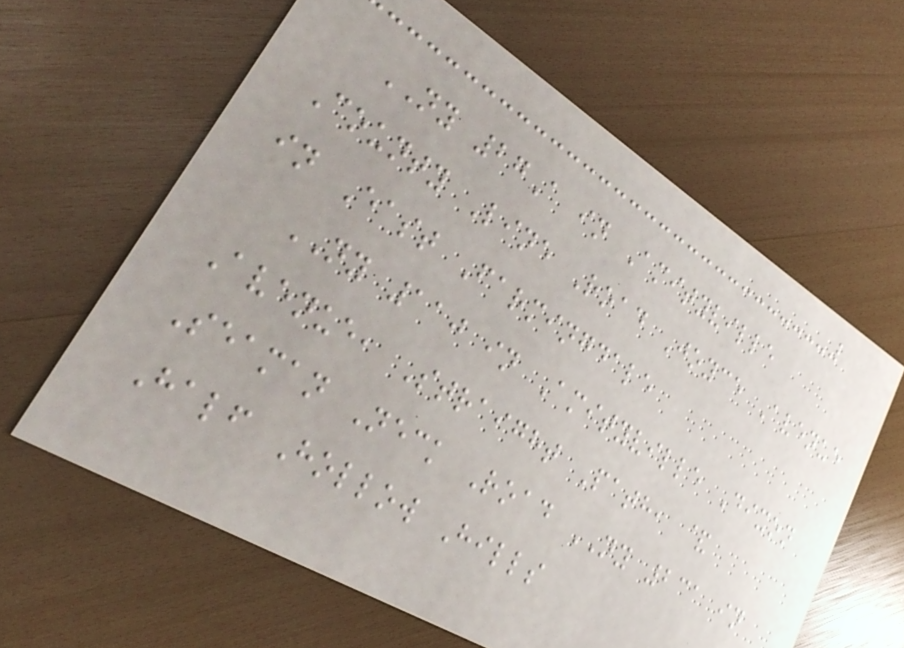NY 27A in Amityville
County Line Road Joyce Avenue
in East Farmingdale
NY 110 in Amityville Dixon
Avenue, Straight Path, &
Seaman Neck Road NY 231 in
Half Hollow Hills
